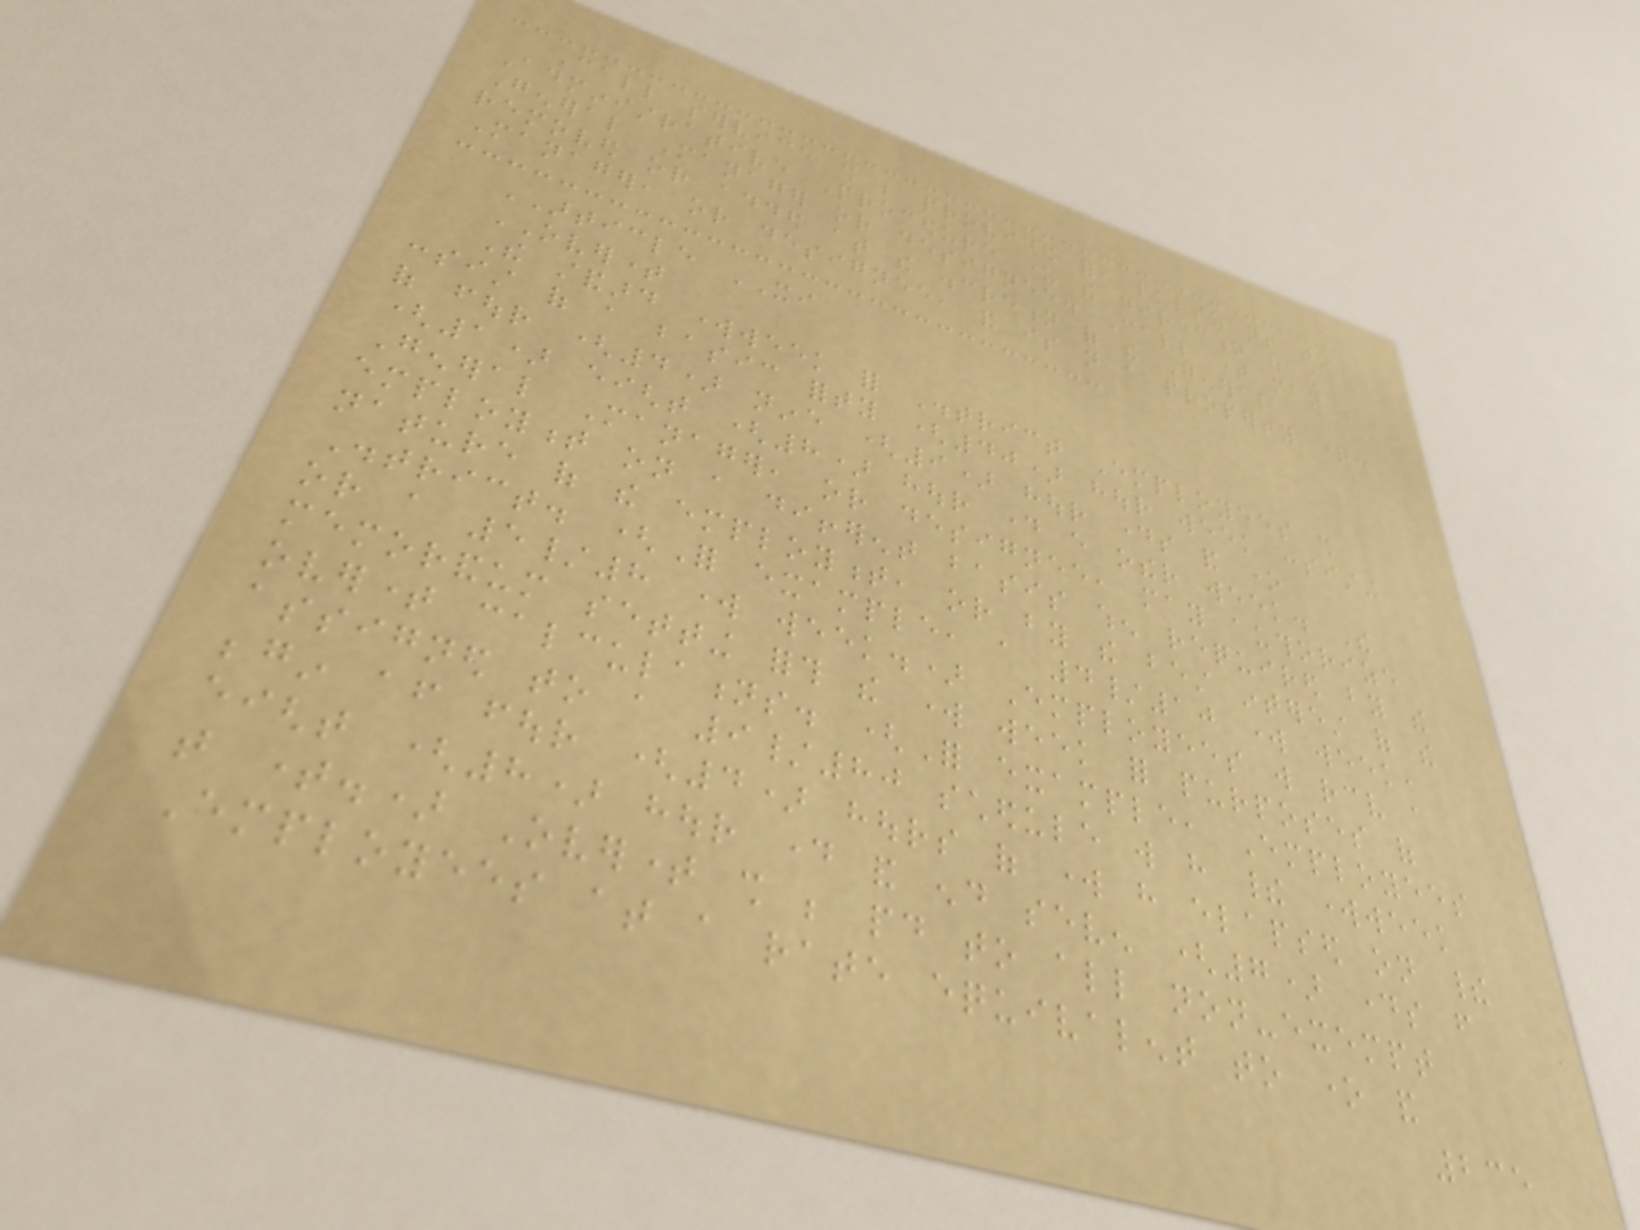Call service shall be provided for, pursuant to
Administrative Procedure under the direction of the
General Manager or designee. Call time may be
removed or added at the discretion of the General
Manager, or designee, and is not a property right.
ARTICLE XI
OVERTIME
The standard workweek for District Employees shall
consist of a basic forty (40) hour week consisting
of four (4) nine (9) hour days and one
(1) eight (8) hour day every other week. The
General Manager, or designee, may authorize
employment on a different basis when required by the
nature of the employment, or by the best interest of the
District. (For example, a 4/10 work week,
or a 5/8 work week.) Employees will receive a
memorandum setting forth the work week for purposes of
overtime calculations. (For example, Employees
assigned to a 9/80 schedule will have their workweek
begin after four (4) hours of work have elapsed on their
eight (8) hour day and end seven (7) days from
that time.) Overtime shall be paid to all non-exempt
Employees at a rate equivalent to one and
235
